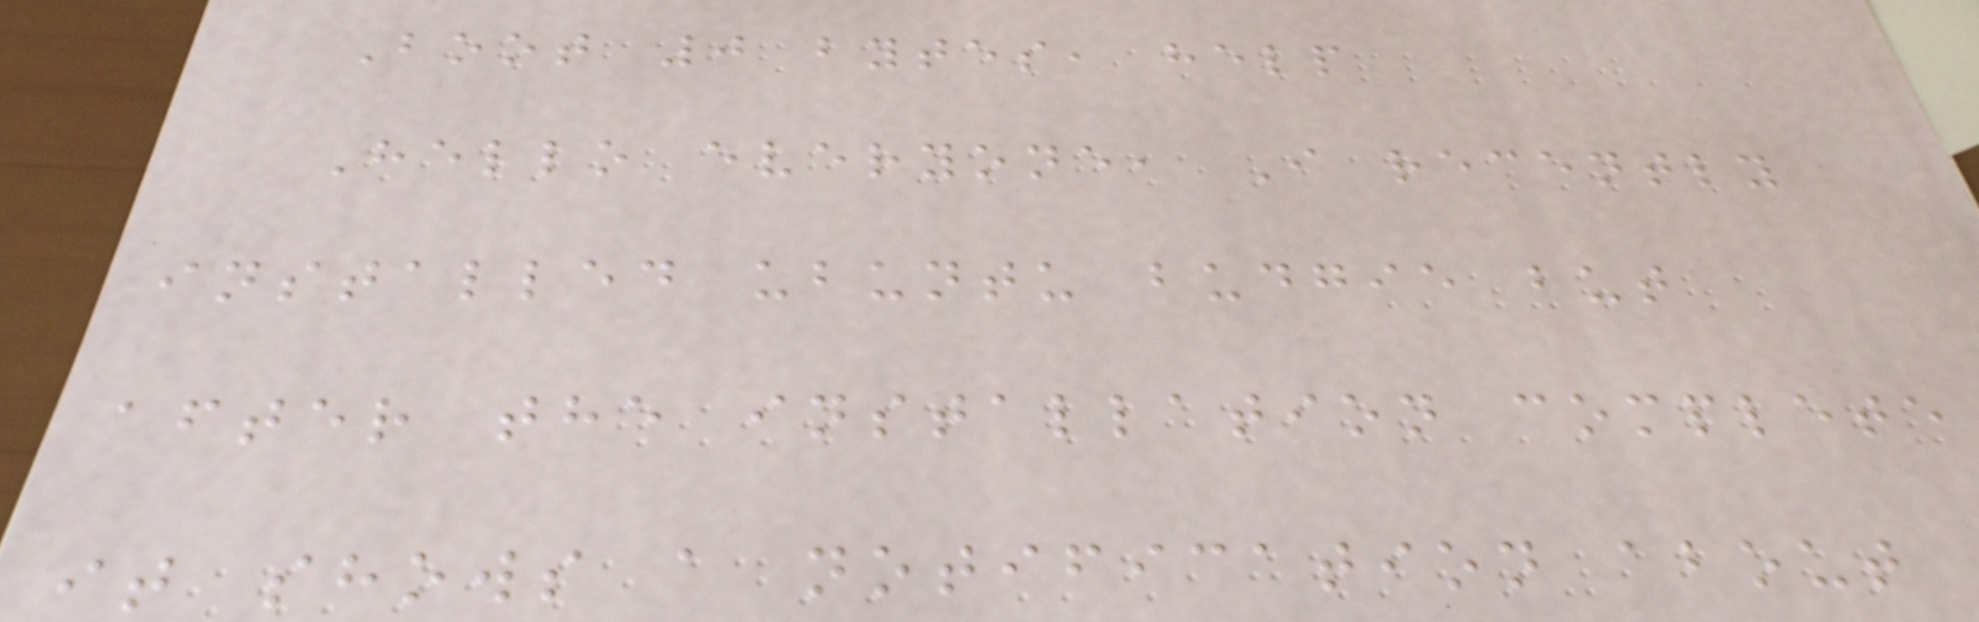Boot 0 bytes, help
Hello everyone, I recently
installed ubuntu budgie but
after the installation complete
it shows a notification about
